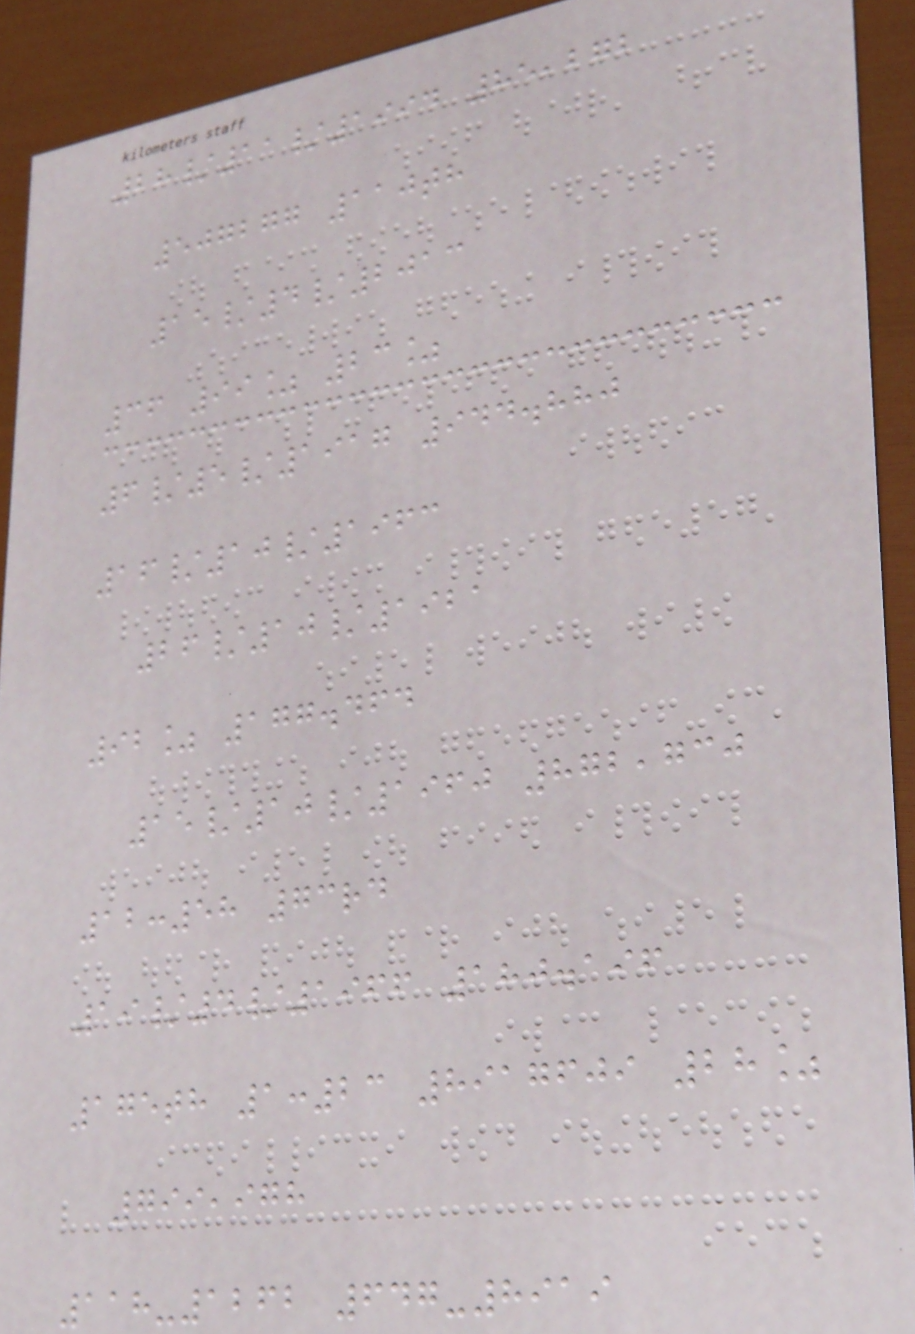28/11/1994 85,272
507277 110th
15/4/2013
36 99% 23%
6/5/1917 944.880
16/10/1963
26/10/1921
92% 177.464
15/10/1960 872,730
12:58 73rd
19/4/1966 180.196
175th 1:23 8917609 28%
799,978
118-1262 647-8919
